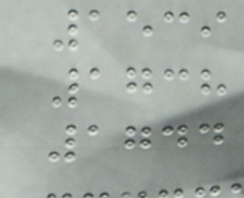1539
1738
1744
